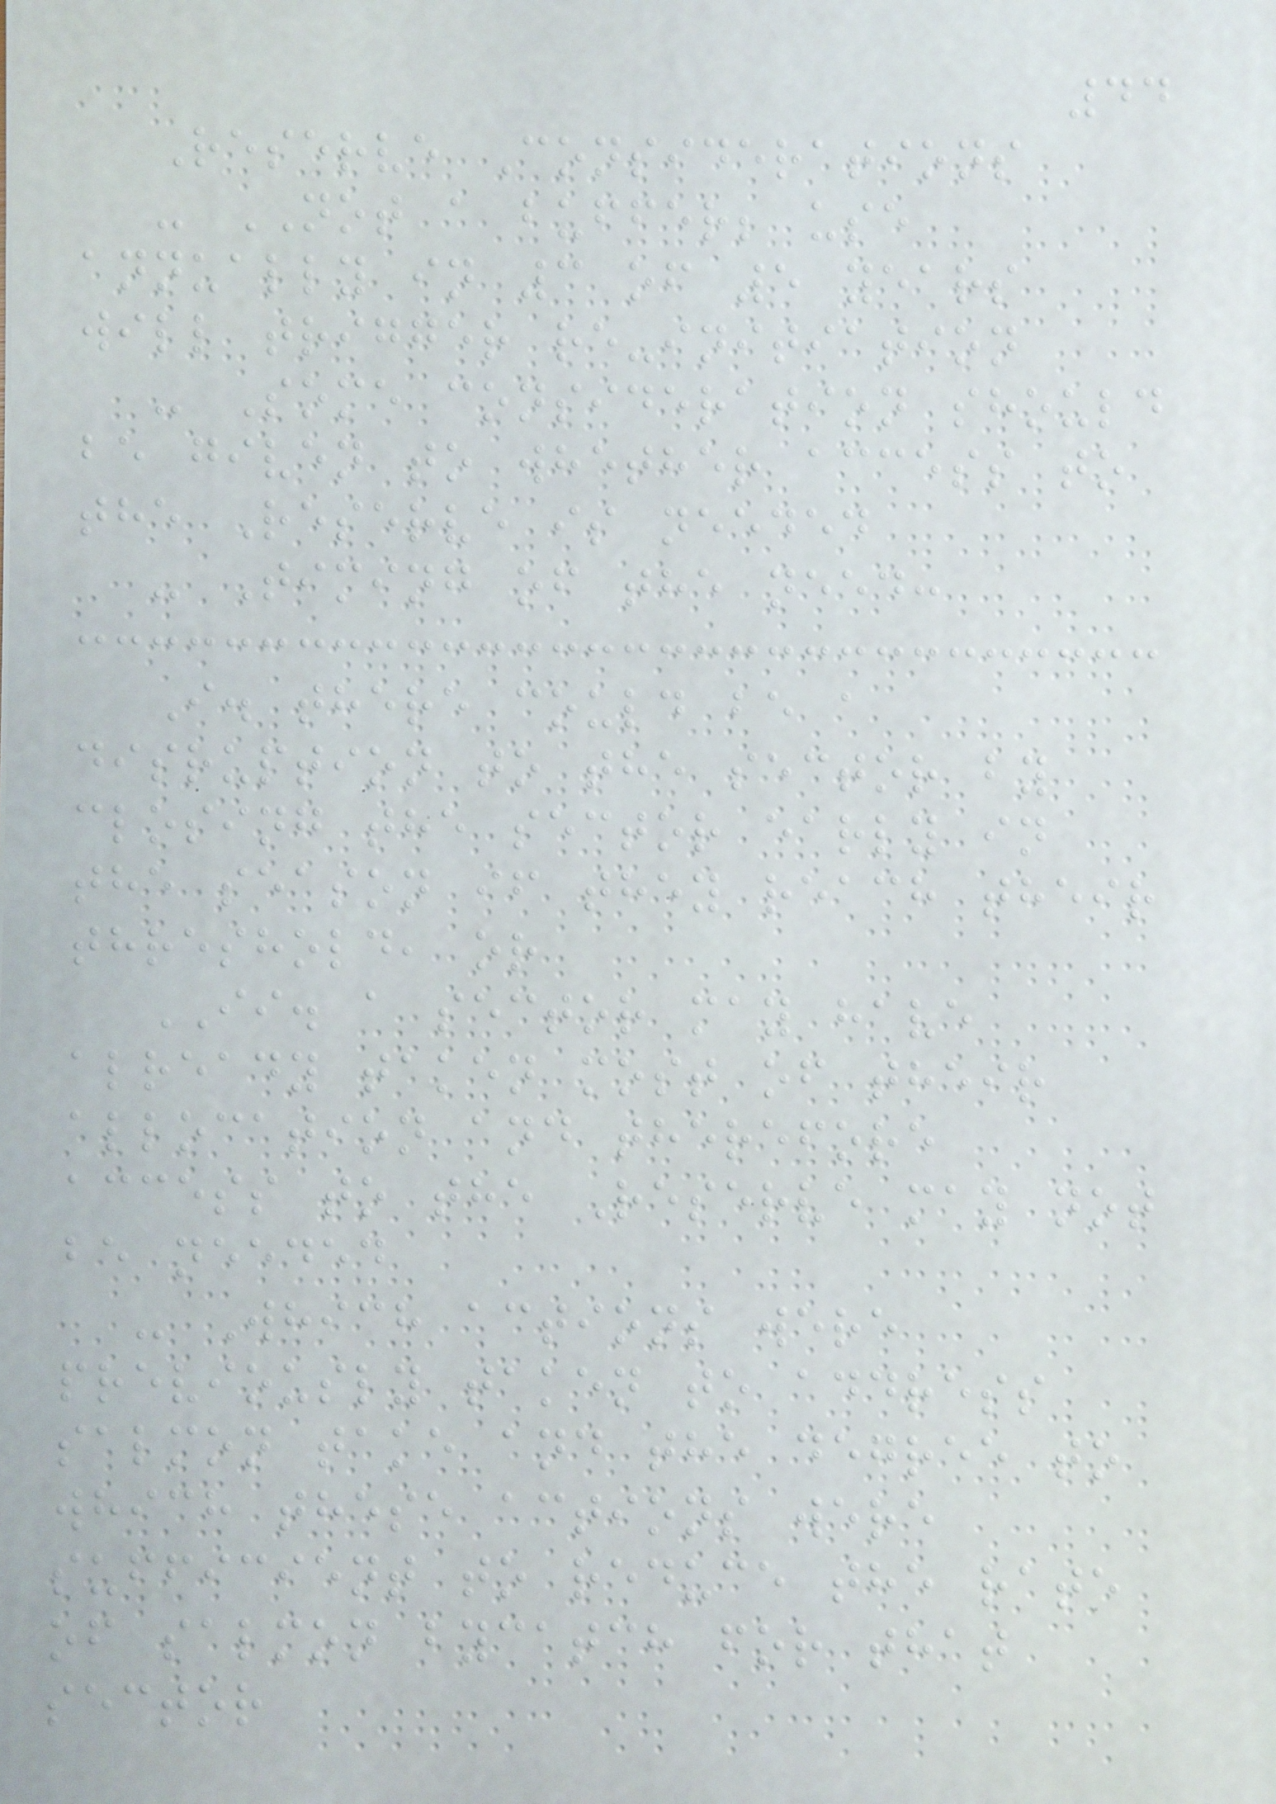44
Reserve Considerations
- NOT a buffer; use
annually in 3 of 5 years
will trigger re-initiation
- Some consideration should
be given to whether access to
the Reserve is needed
- Timing of the need:
I. there could be a
disruption to the sector by
closing the sector early in
the season if they reach their
threshold, or
II. a sector may have
already taken most of their
allocation and therefore
access to the Reserve may not
be needed
- Which actions were
previously taken to address
salmon take and the degree to
which these actions were
sufficient to reduce the rate
of salmon bycatch for that
sector
